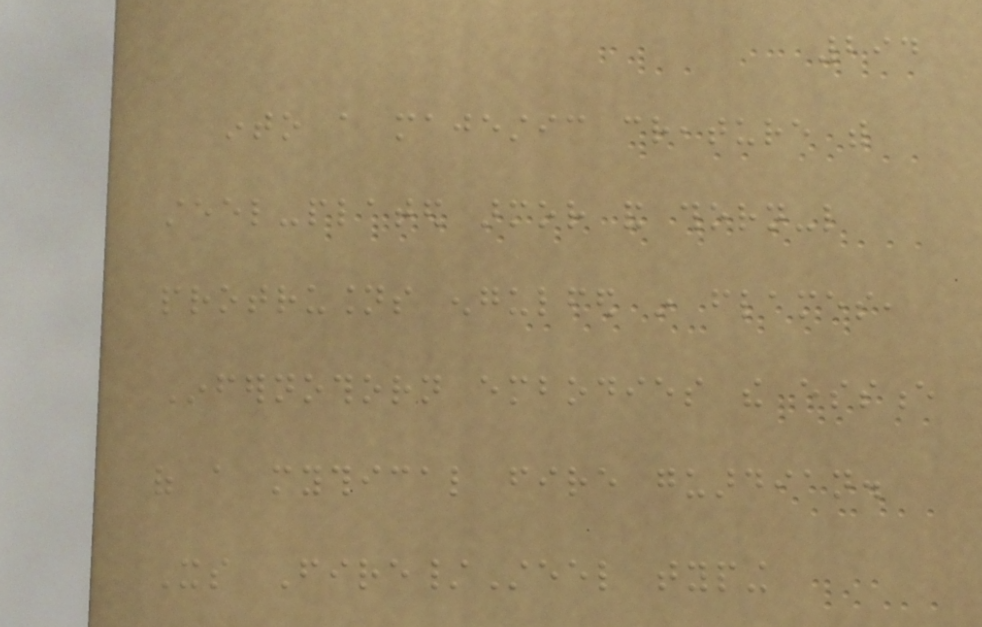294
into a majestic creature with
steel-plated armor and thorn-like
protrusions engulfed in flames,
Infernothorn embodies the essence
of a mythical fire guardian.
Its Fire/Steel typing
